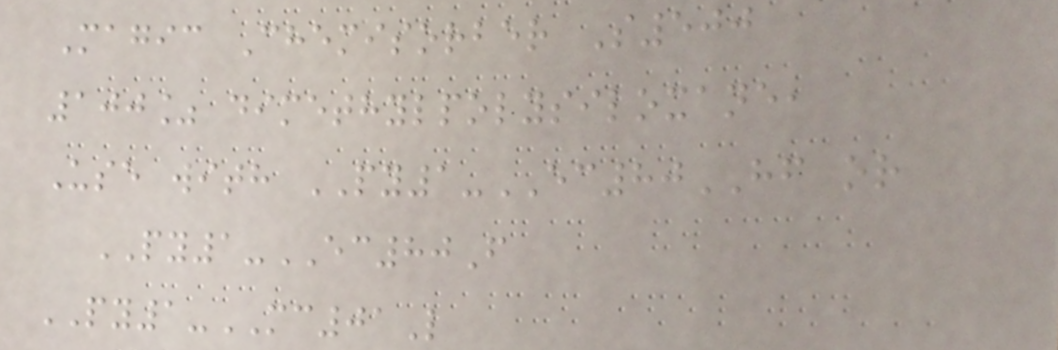Magic Chemisorber S500
100% dimethylpolysiloxane,
Use with PY1-EC80HF or
PY1-EC80F
PY1-MC01L
